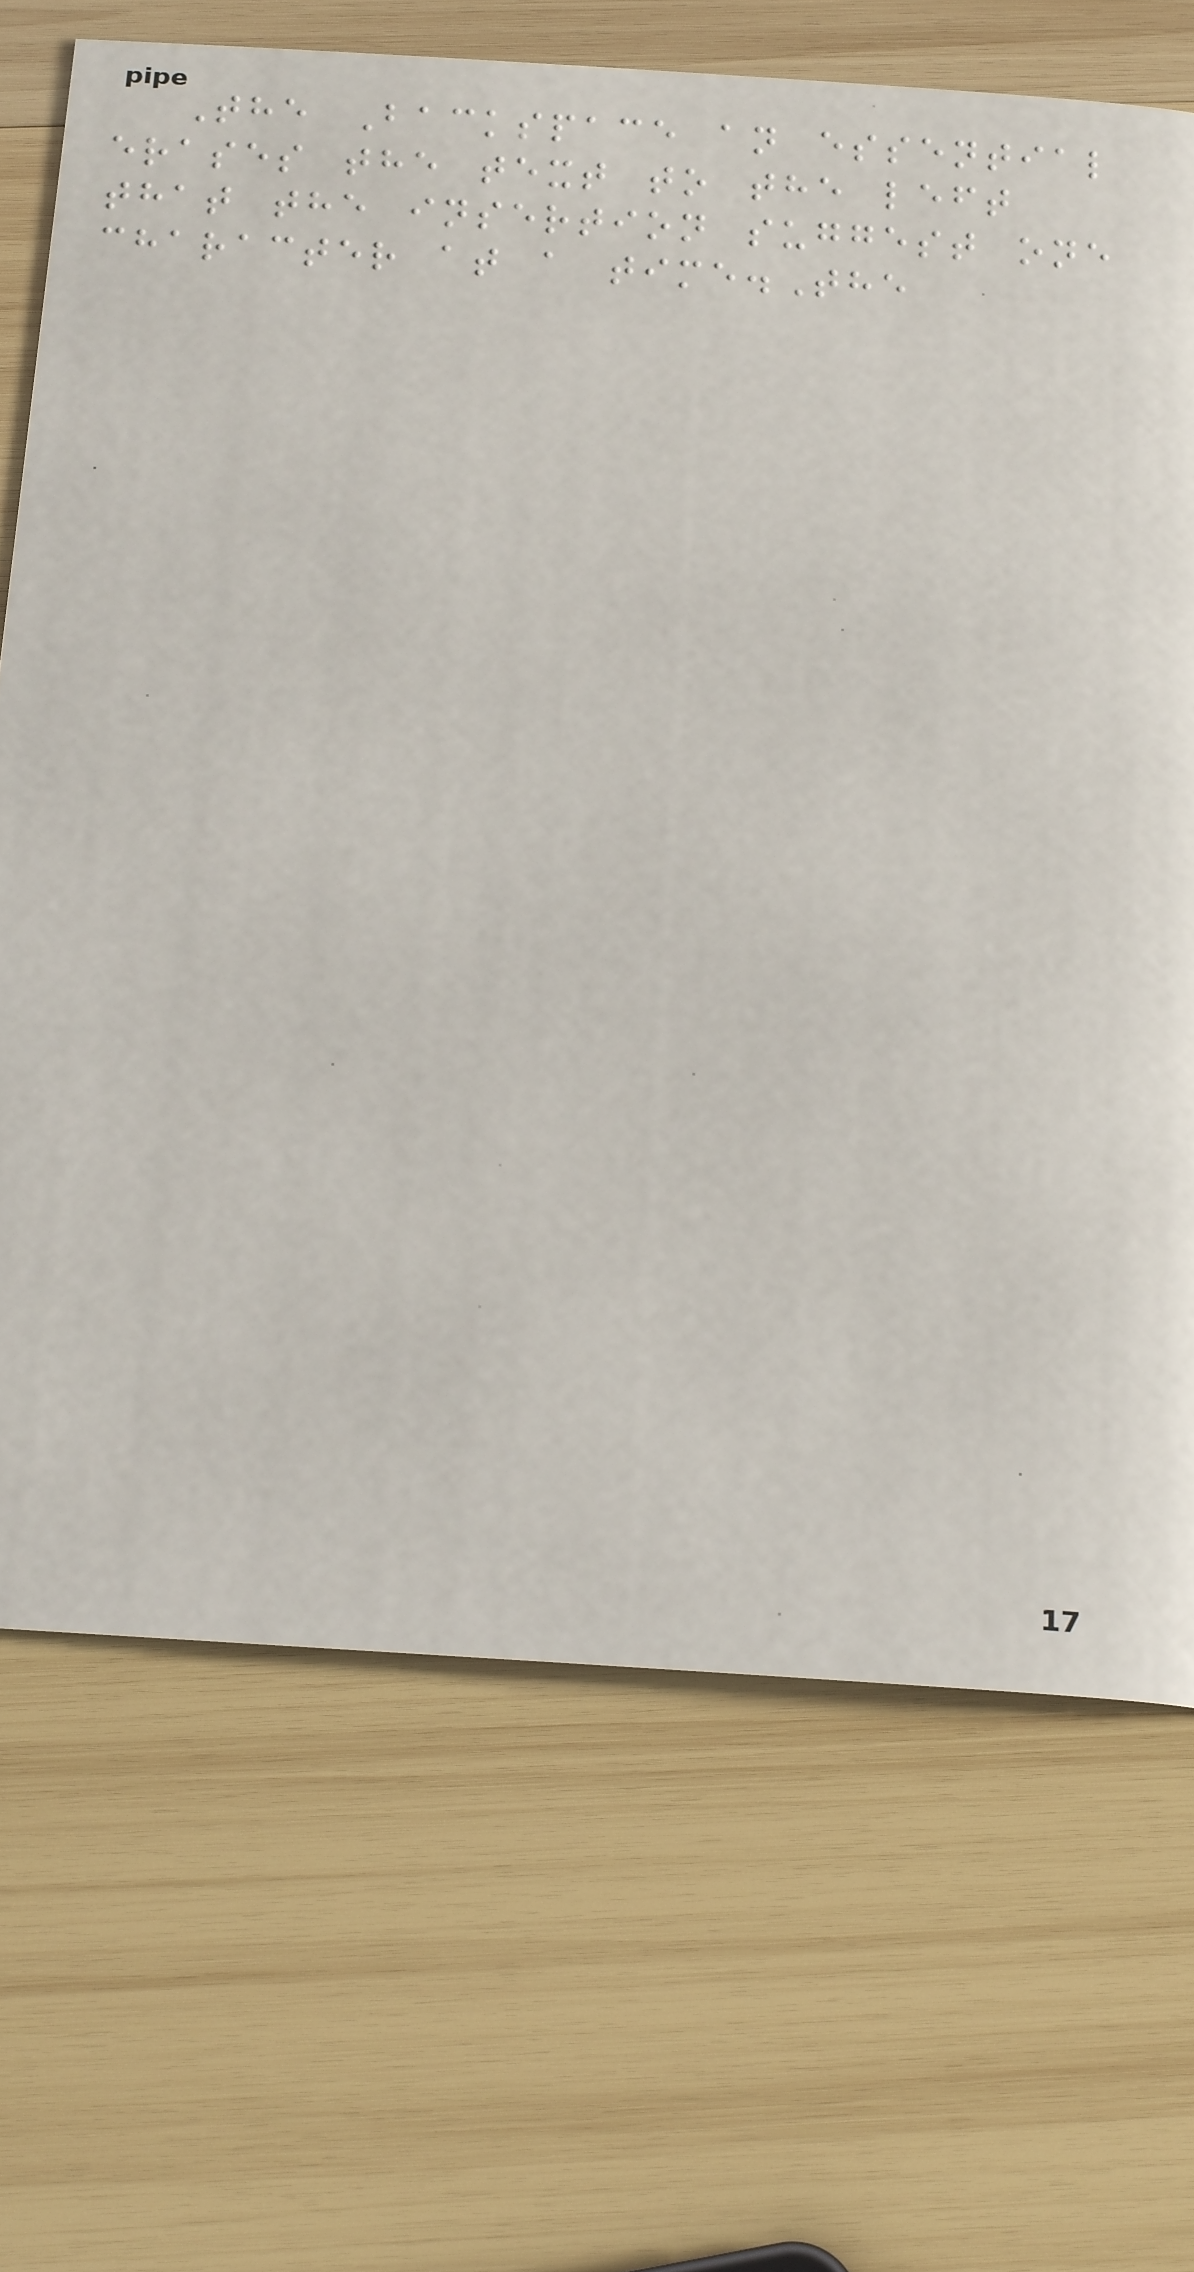The Backspace an essential
erases the text to the left
that the insertion suggest one
character at a time.The
